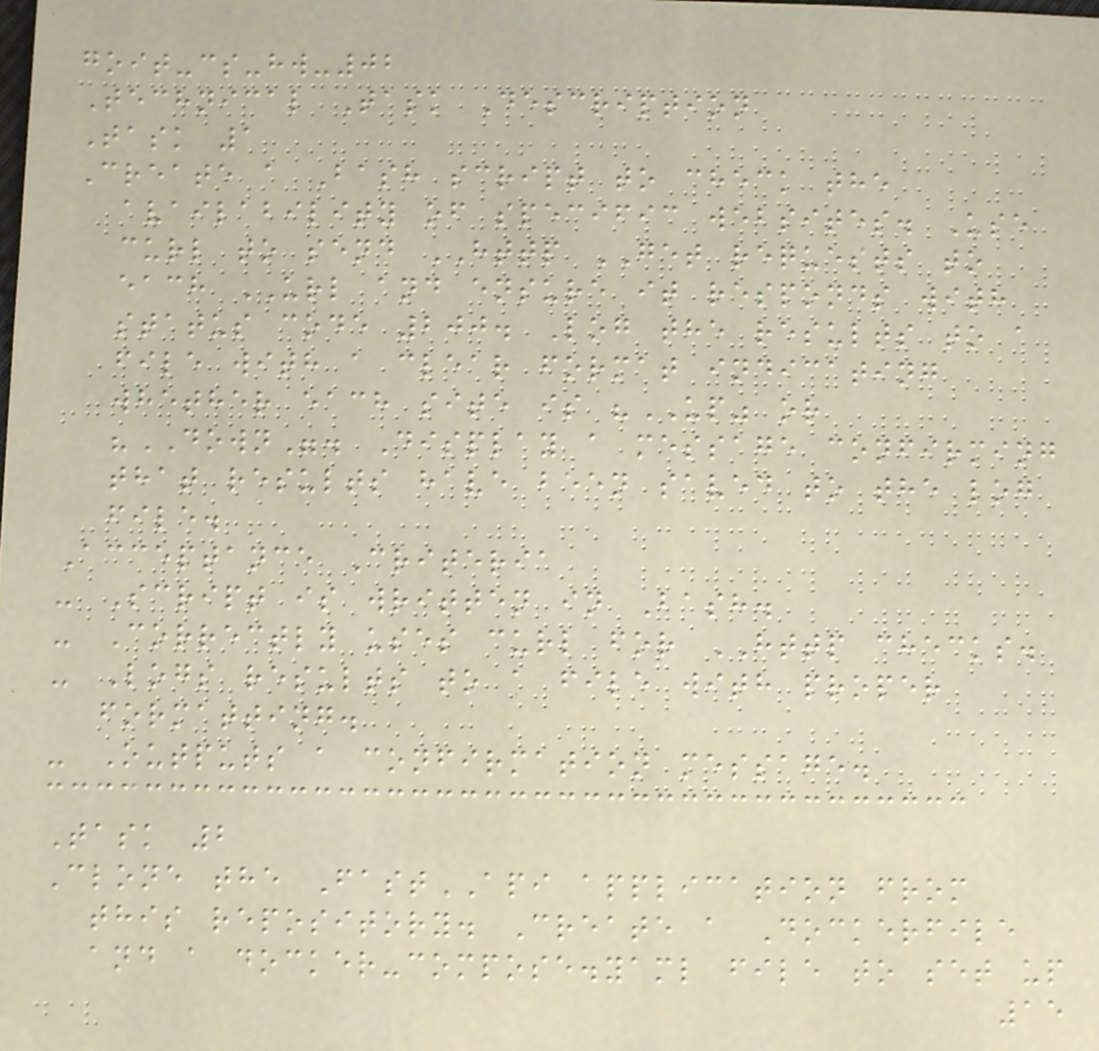goit-cs-hw-02
Technical Task Description
Task 1
Create a Bash script to check the
availability of specific websites. Use
curl to send HTTP GET requests to
each URL and ensure it responds with
status code 200. Log the results to a
file with a clear format indicating
whether each site is "UP" or
"DOWN". Display a message confirming
that results have been saved to the log
file.
Acceptance Criteria
- Script is written in Bash.
- Correctly uses curl for HTTP checks.
- Logs results to a file with proper
formatting.
- Outputs a confirmation message.
Task 2
Clone the FastAPI application from
this repository. Create a Dockerfile
and a docker-compose.yaml file to set up
15
